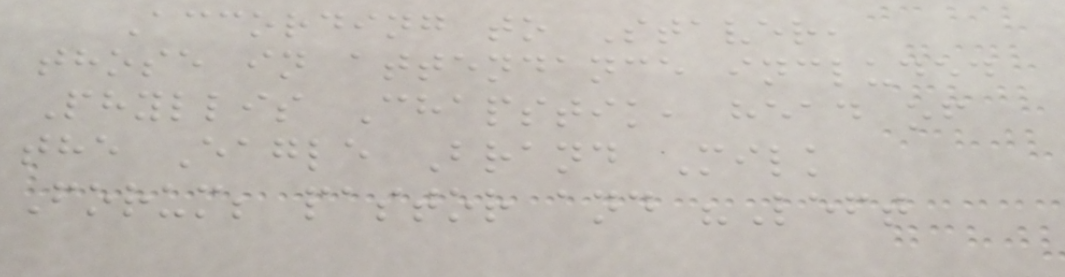According to Staver,
those in attendance included
Phyllis Chapstik, head of
the Eagle Brand Milk
Forum; pastor and "Left
